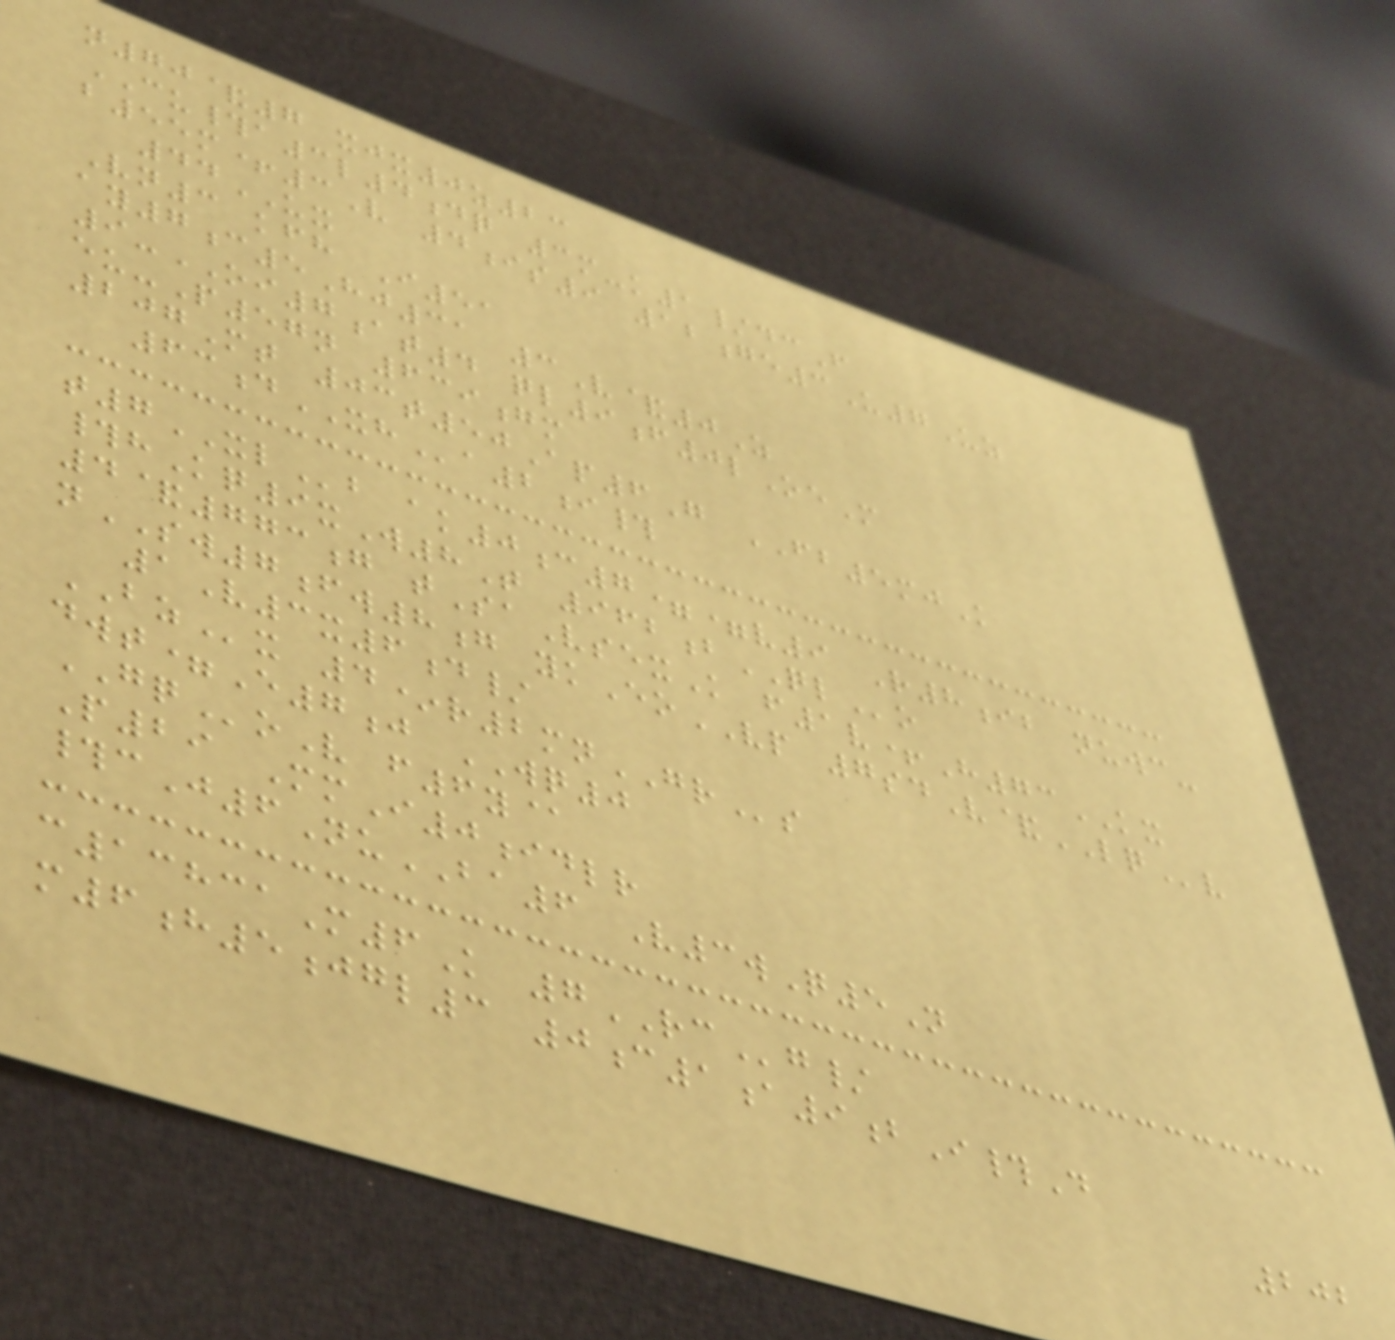n70&7 xjx0z23
CU#a3l4dq 3m-k1/dcF
b55m+3V 4is9 12ge3U7Uz
44UX
Vn3 kfh I51
ay7c5Hj31 3V&0Z
9-OI7at4 ql9f0lOeM
eu-P57n 639gm
207Mt 03t50Ap6G FB5mjK
63dXHa2i#
t7XLb ak0c7==v9 R8ib nuwc-
#hKq9xW8T 962bQLo
4&773g tSaVsexK f1v+H73KX
nSW7fw8g ykEoVP 7sdV&LQv
1V3x6d/
BZx 4*r2mnGRs
dwt=E7j WQ0
GQoV f6y@
P29 MmI0idlr
#cJ6NuBA6 V3wQ5N
c13831M6K 7RCg/
m6h5jgl3 0c1a9bI#D
202
